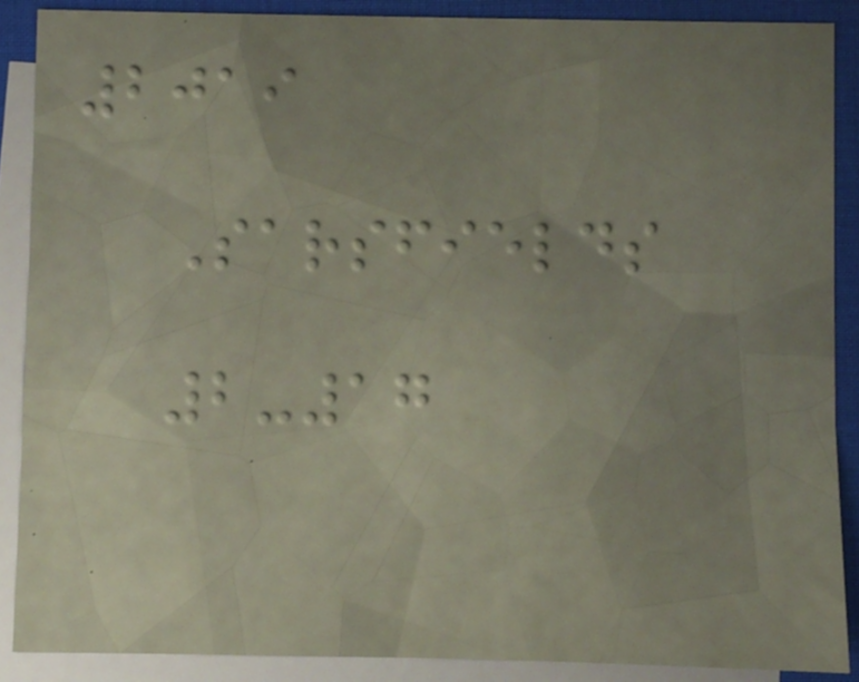2019
Sarsfields
2-17
